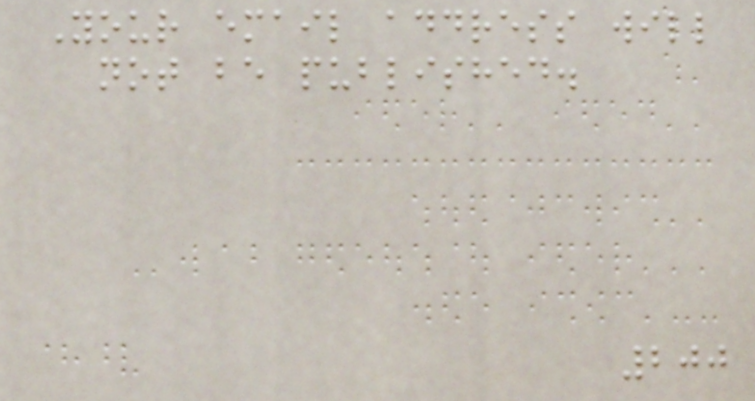Your email address will
not be published.
200
